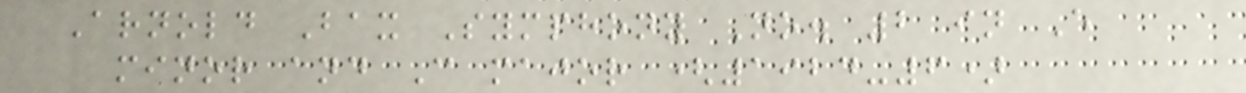Arnold Bax Symphony No. 2 in E
minor and C major (1924-6)
